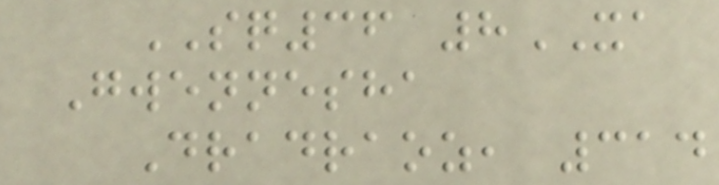SQ36 8XA
Gwennesha
Dradraoz, 314
